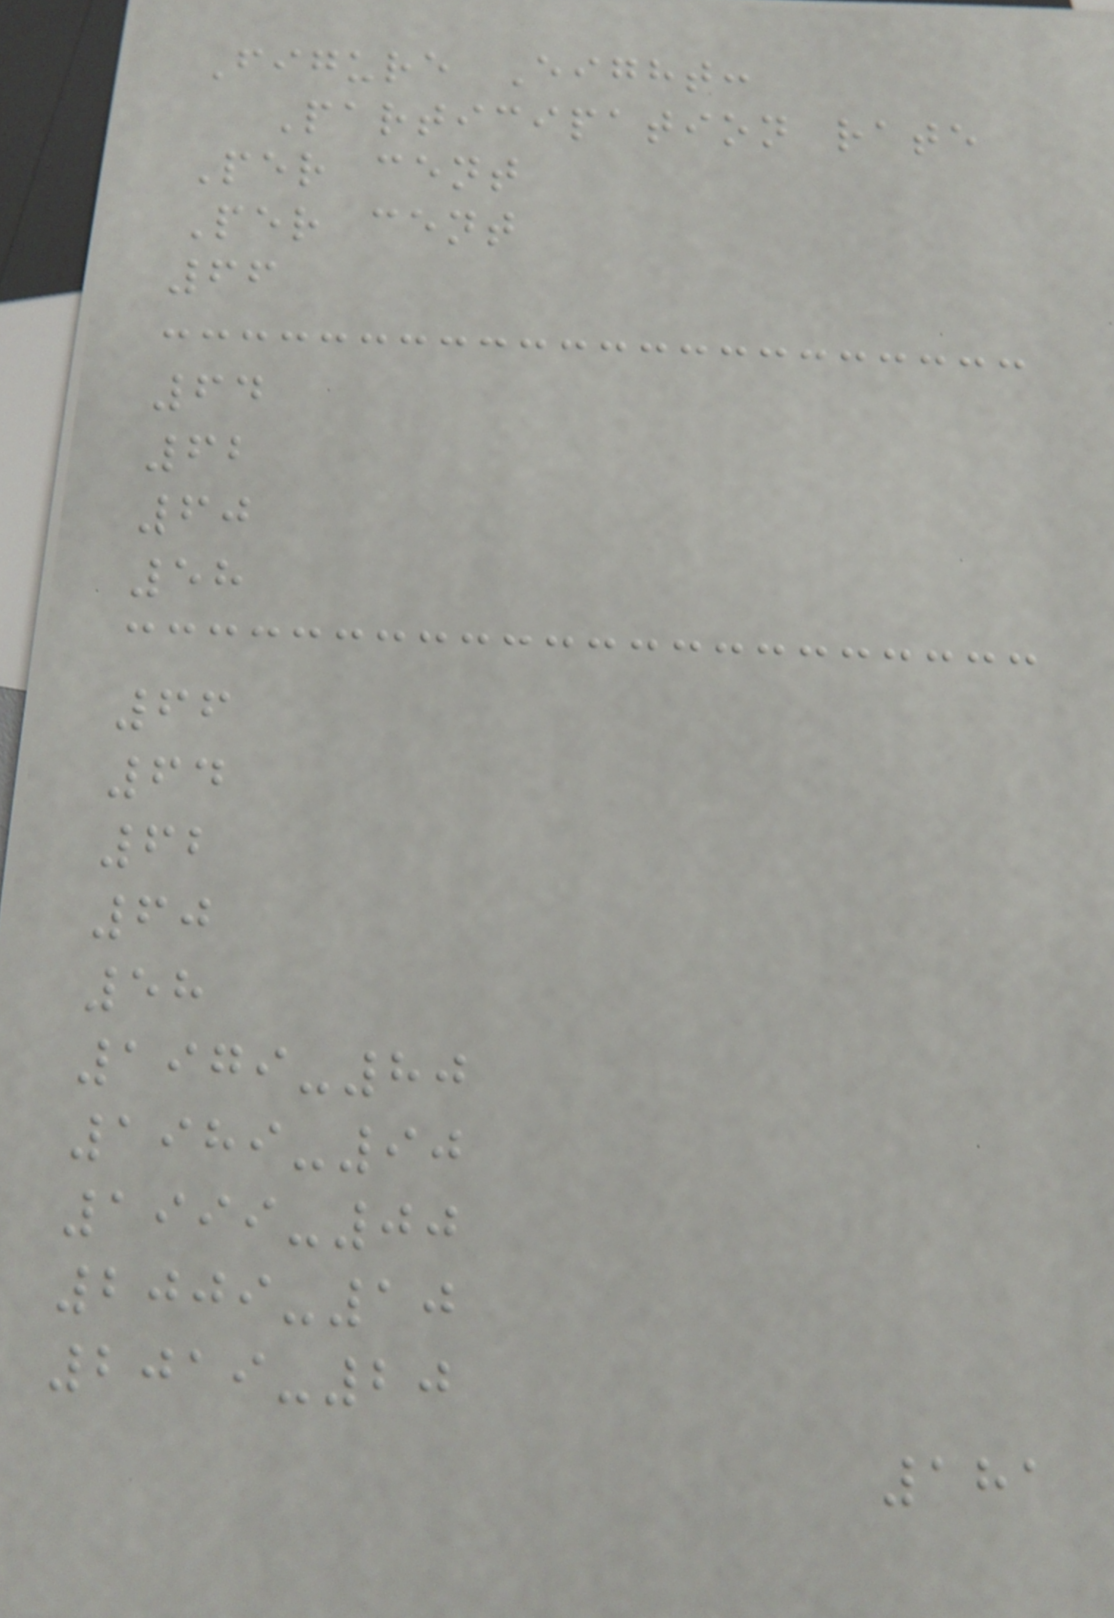Figure Eight:
Participation rate
Per cent
Per cent
66
64
62
60
58
66
64
62
60
58
1979-80
1989-90
1999-00
2009-10
2019-20
181
